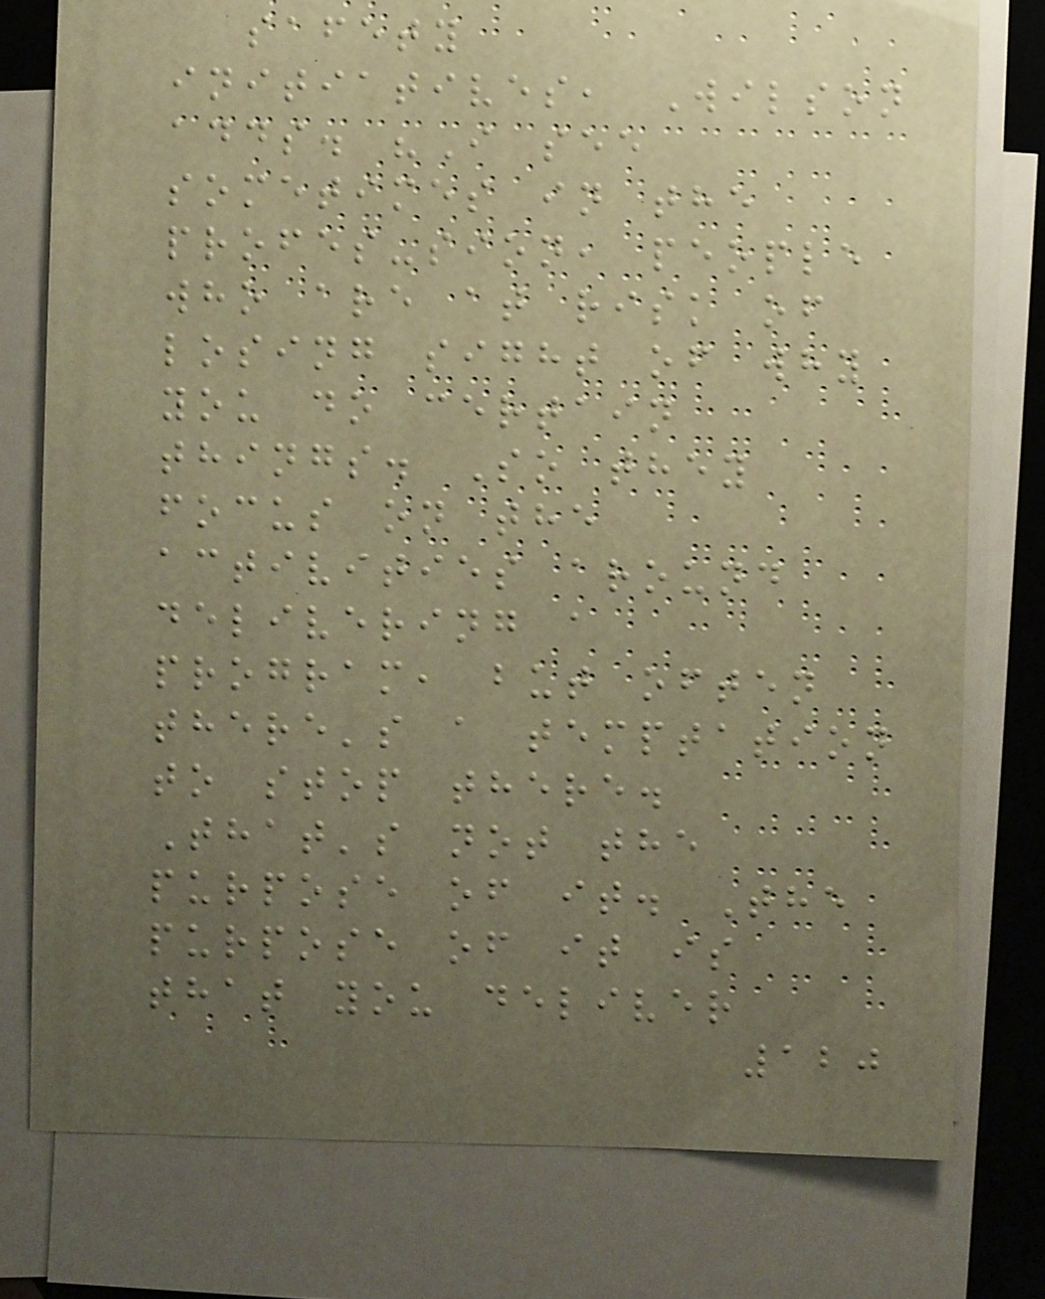safety
initiatives, Wilson
adds. "I see
sometimes in the
profes-sion, people
who are at risk of
losing sight of why
you do certain
things. So they
focus on the
activities around
delivering a
program, but often
there's a temptation
to stop there.
That's not the
purpose of it. The
purpose of it is
that you deliver
120
